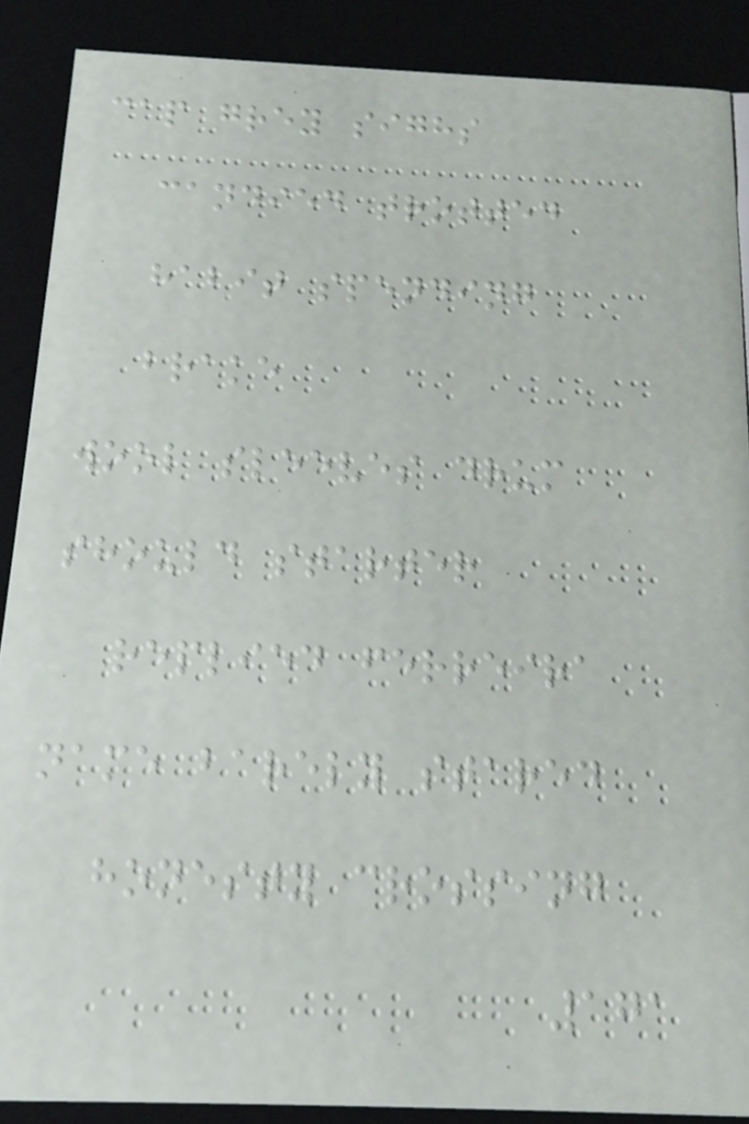cap grey sighs
candied trotted
habit spending
brake
wool sleeves drum
should starter
replied ferreira
name barely stared
honesty crossing
171
